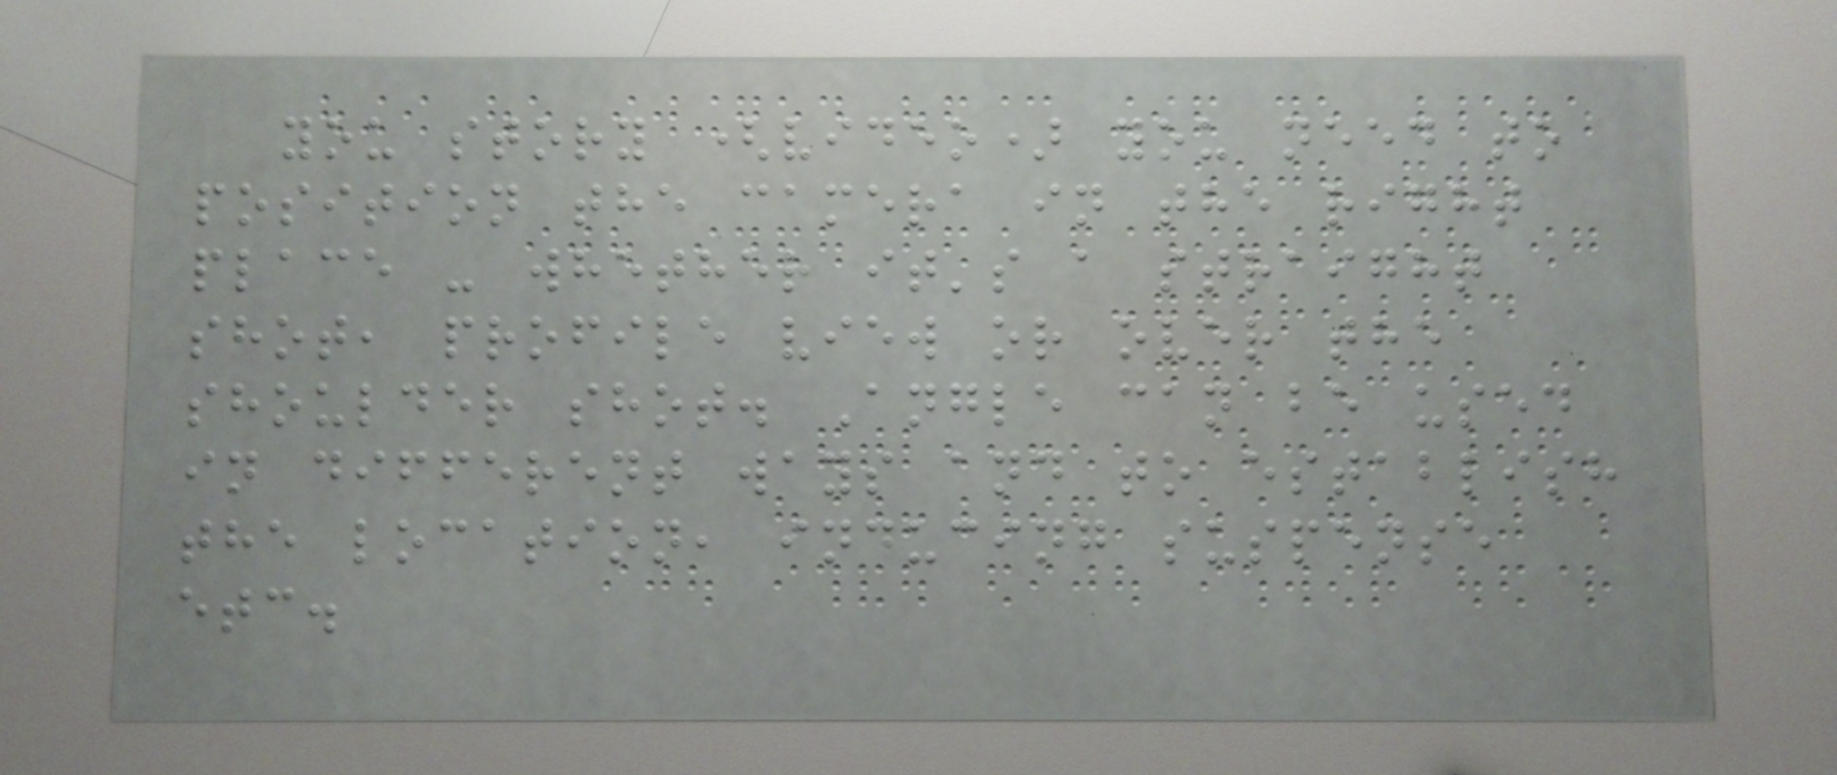you story (video) you need to
position the camera in the right
place - whether it's a straight
shot, profile view or over the
shoulder shot. Angle can be used
in different ways and to establish
the location, inducing suspense
etc.
